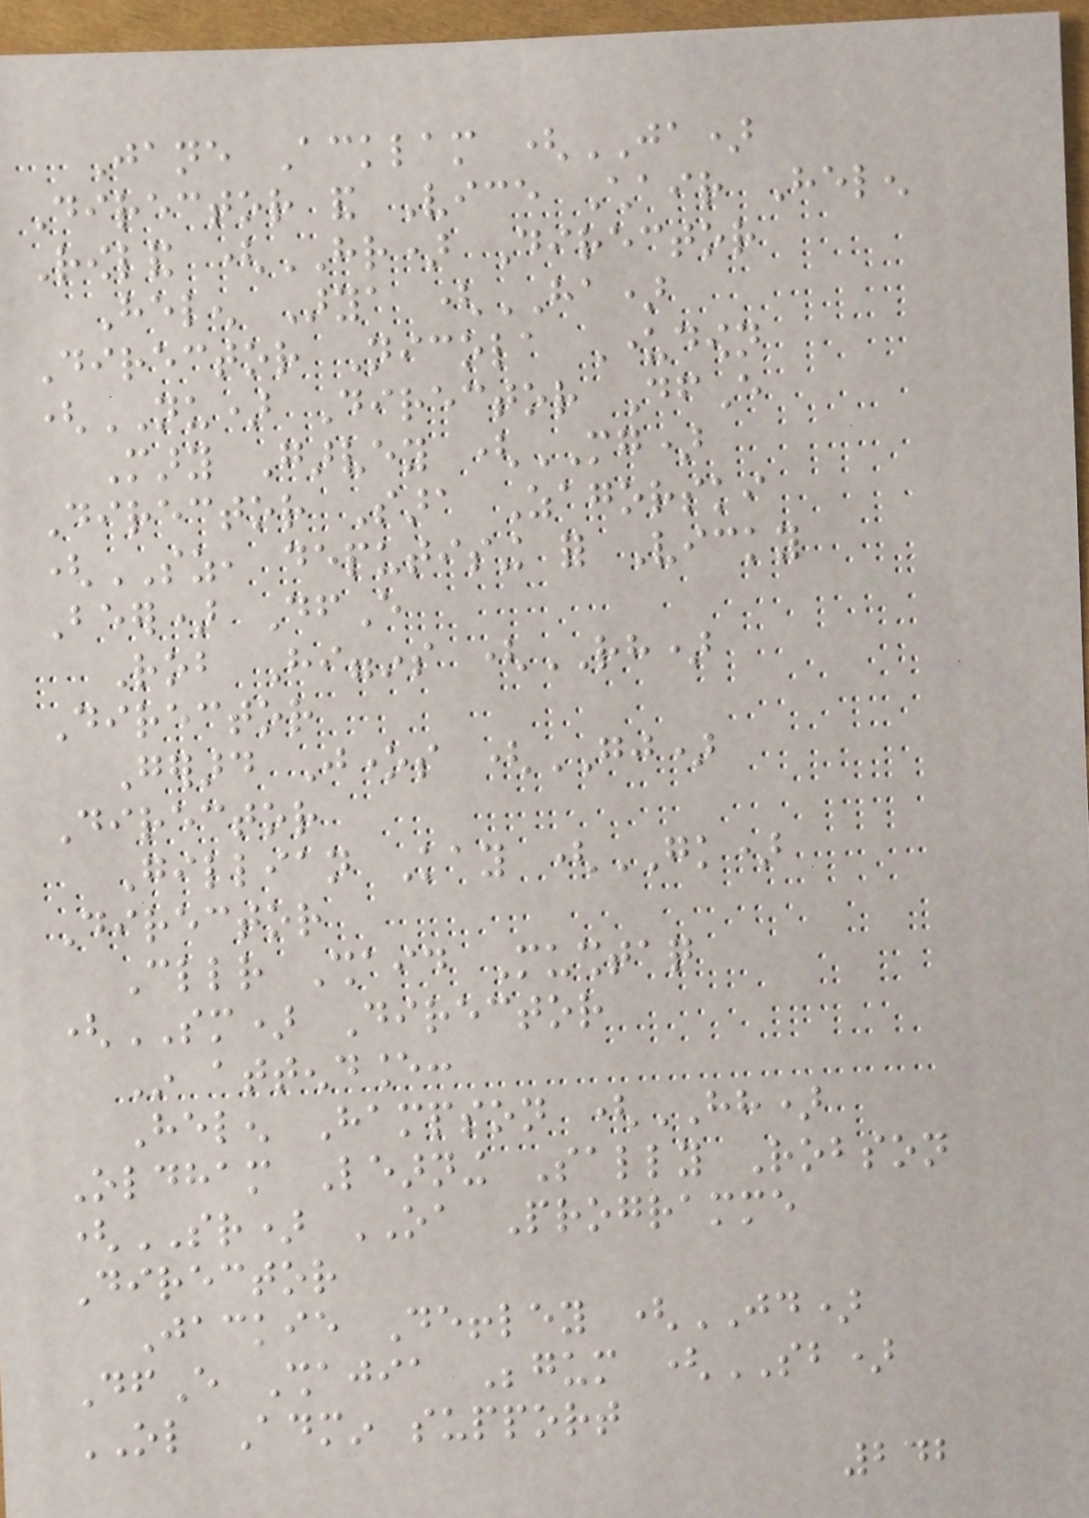Jane Acklam (JA)
Director and Vice Chair Helen
Rowland (HR) Director
Helen Arya (HA)
Director Nicola Underdown
(NU) Director DfE
Mary Garvey (MG)
Director Sara Zagorski
(SZ, deputising for Vicky
Beer) DfE
Rob Higgins (RH)
Director
Gerard Jones (GJ)
Director
Gillian Kay (GK)
Director
Cllr Shaid Mushtaq
(SM) Director
In attendance:
Helen Hampson (HH)
Oldham Learning Sally Robson
(SR) OA Programme
Director
Jackie Deffley (JD)
DfE Shajia Begum (SB)
OL Admin support
242
